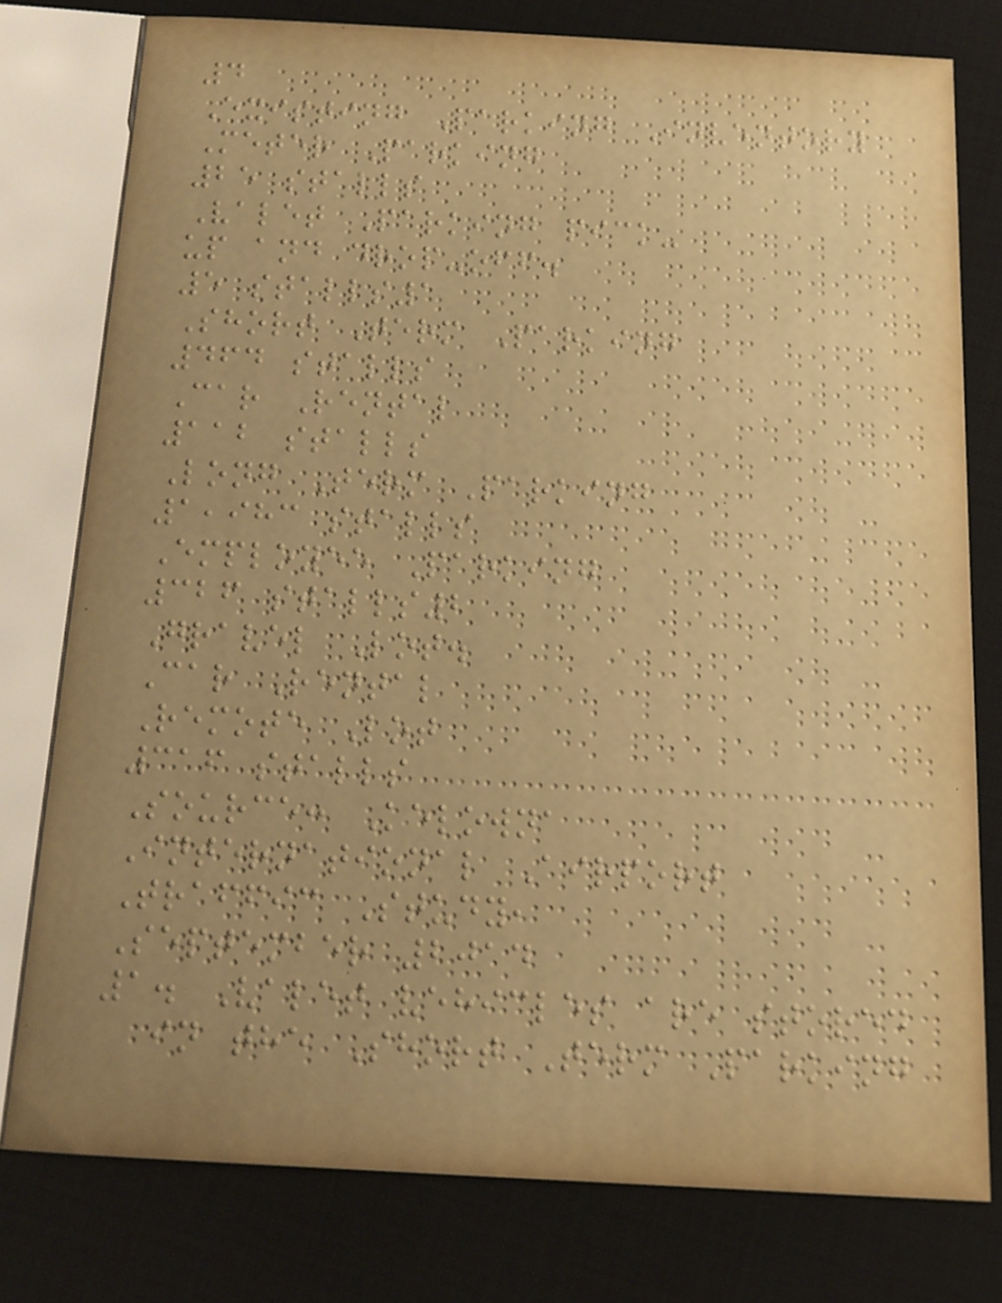4
Existing Parking Inventory
Meter Parking
25 stalls
Valet Parking pick-
up and drop-off.
5 stalls1
Short Term Parking
464 stalls
Car Rental
112 stalls
Long Term Parking
1,983 stalls
Employee Parking
326 stalls2
Gravel Lot.
Car Rental
Remote Lot
316 stalls
Source: Kelowna
International Airport
Traffic Study,
September 2014
1. Valet vehicles are stored
in the Short Term Parking
